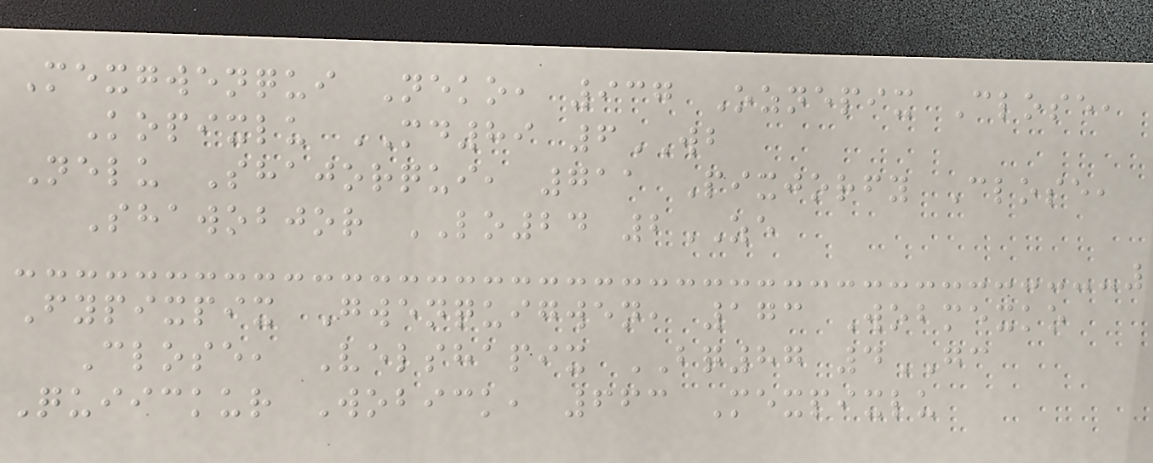Mexgwenqui Neko, 937 Oznepix Close,
Kopixlu MD89 6WB
Nelu Shajorqui, 711 Pixjorfy Close,
Shawobjor LO24 2ZE
Fypixpix Gwenquigwen, 173 Wobmexko
Close, Velshapix BQ87 4GC
Quiickur Wobick, 663 Mexpixlu
